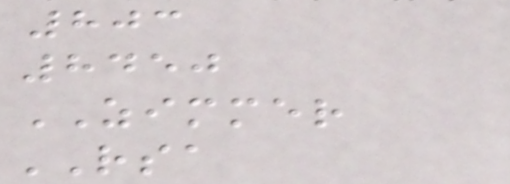803
8450
ZIMMER
RSA
